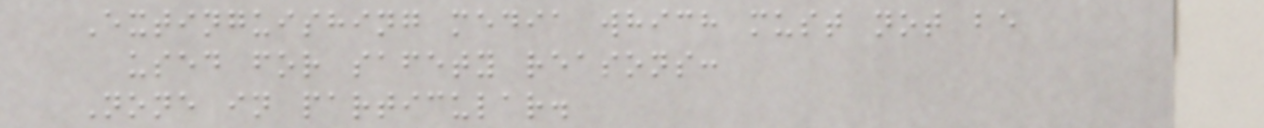Extinguishing media which must not be
used for safety reasons:
None in particular.
